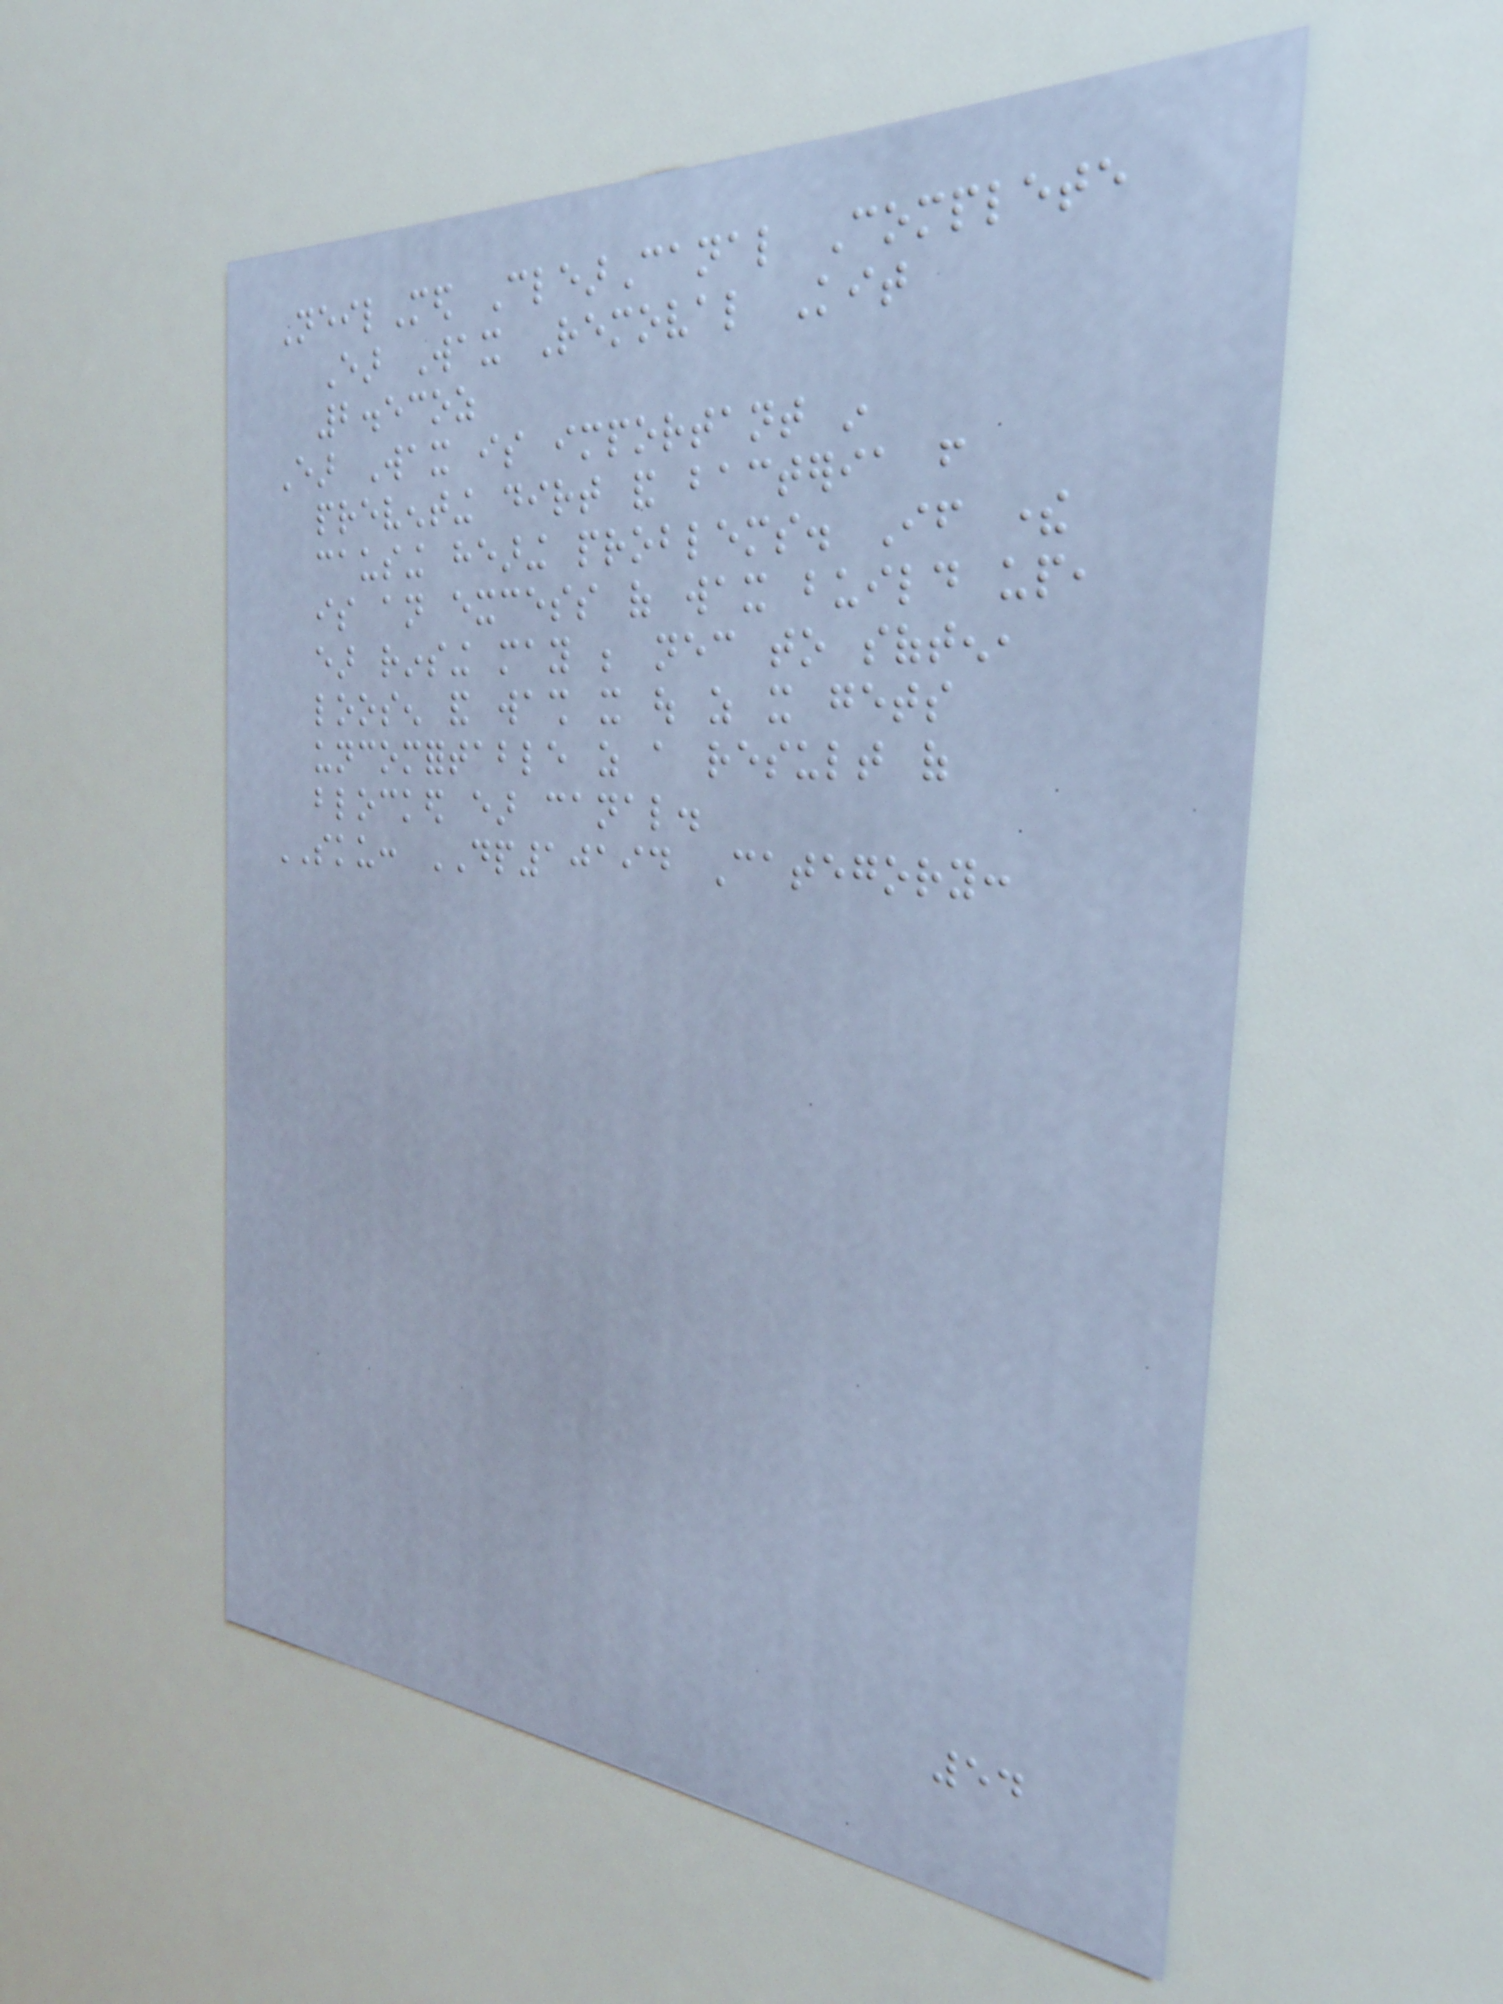NeilMed ClearCanal Complete
Ear Wax Removal Kit
2.53oz
Ear Wax is important in
preventing dirt and bacteria from
causing hearing problems. If there
is an excess of wax build up,
ear rinsing may be necessary to soften,
loosen and wash it out as it gets
uncomfortable as a result of
blocked ear canal.
SKU: DP10194 Category:
54
